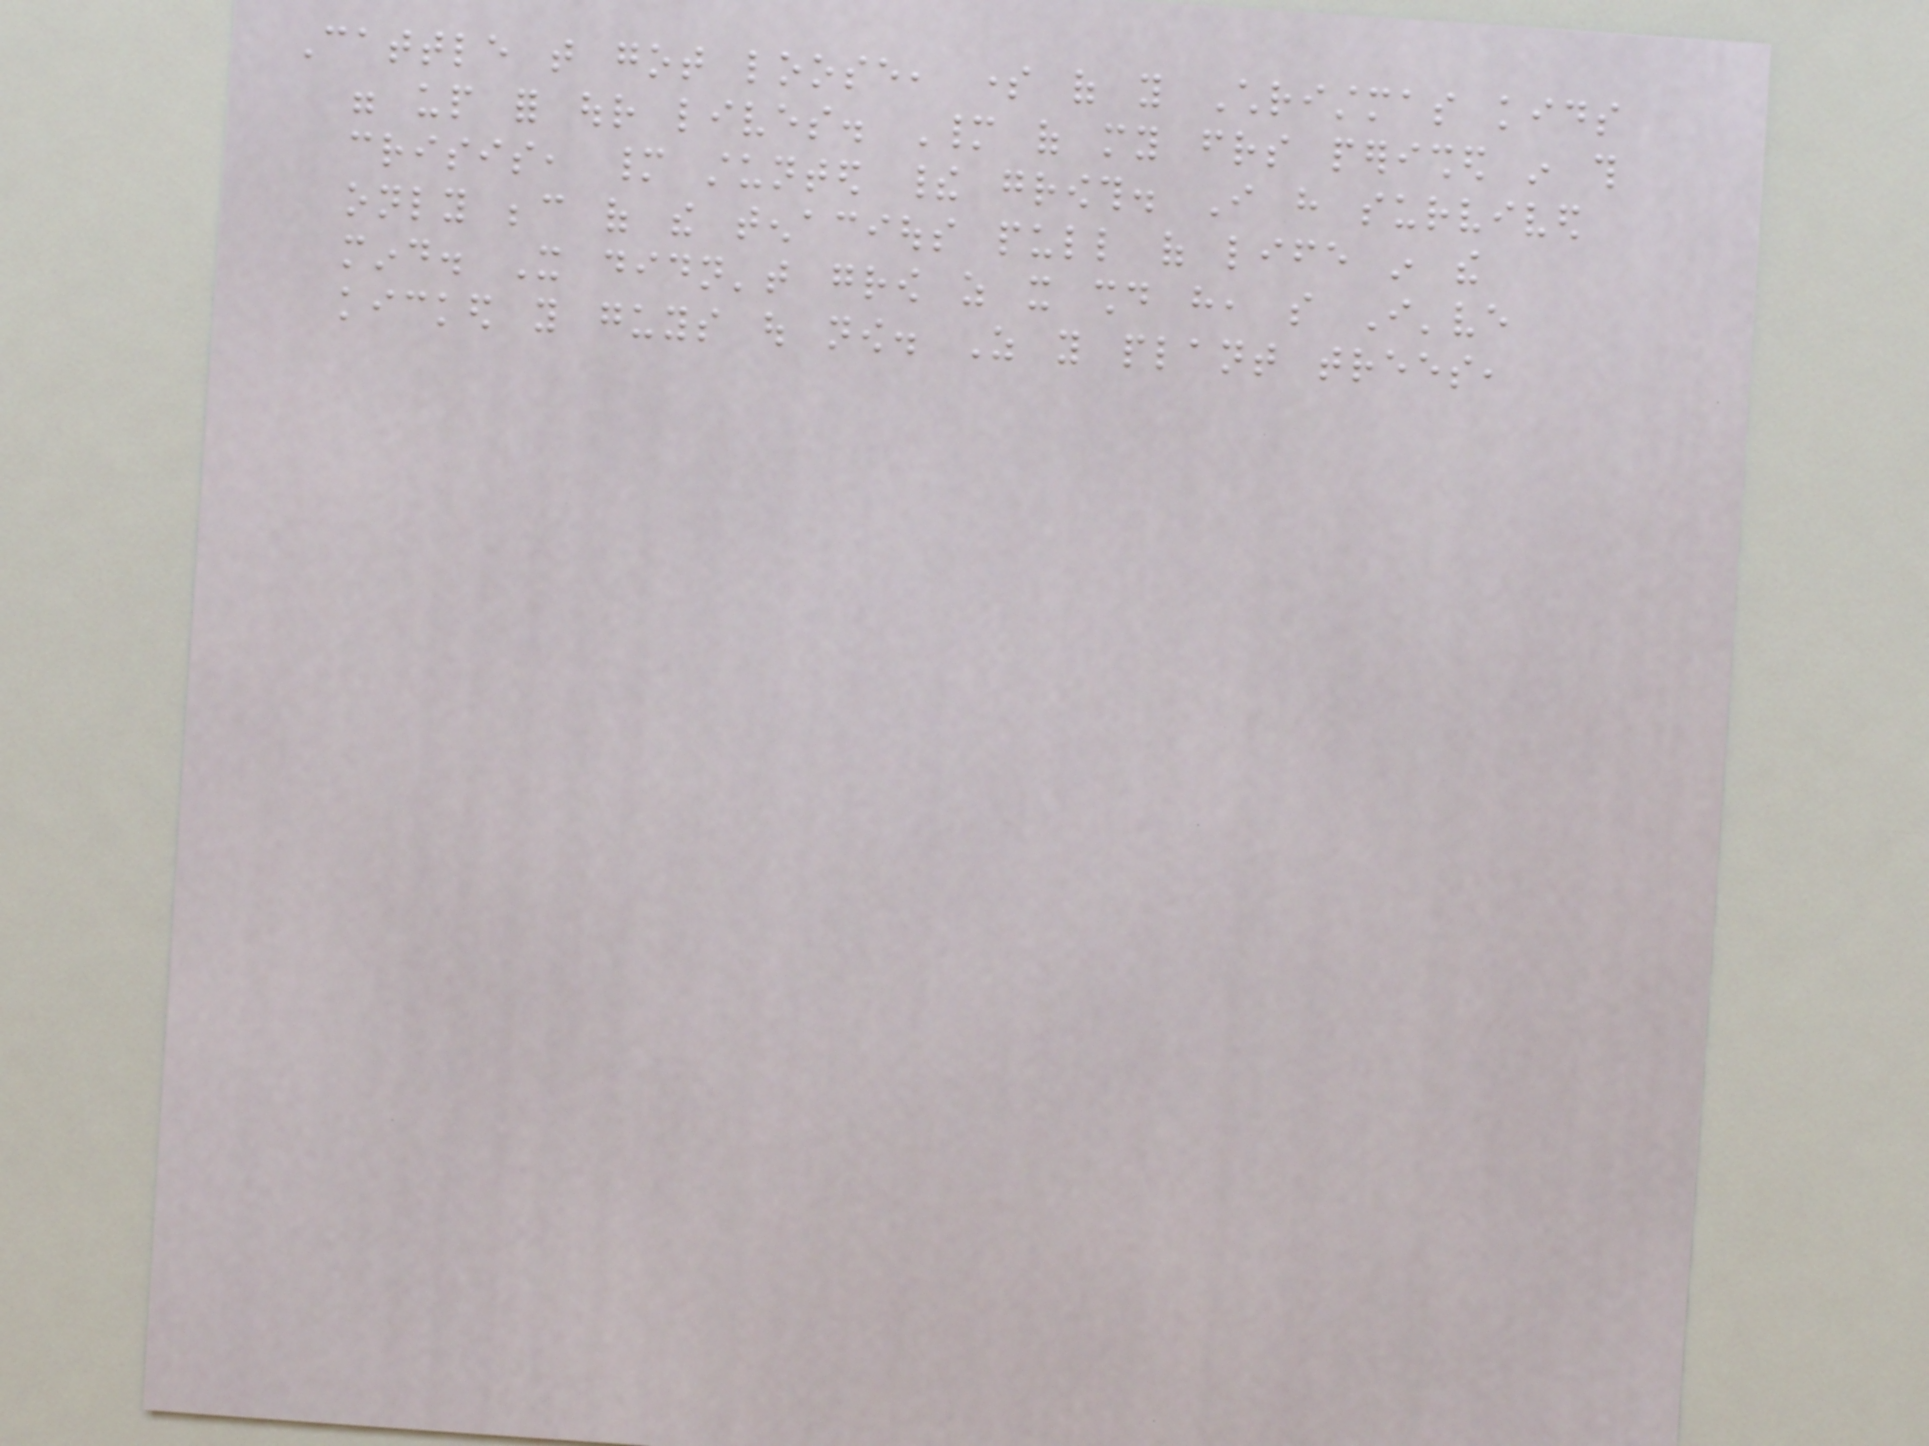Cattle that got loose, some of you Christmas kids
were up for our lives. Many of my friends perished in this
crisis, many stunted their growth. I have survived
only because of the tenacious pull of life in the
mind. It didn't grow as it should have, so I've
kicked you guys out now. As you plant trees,
